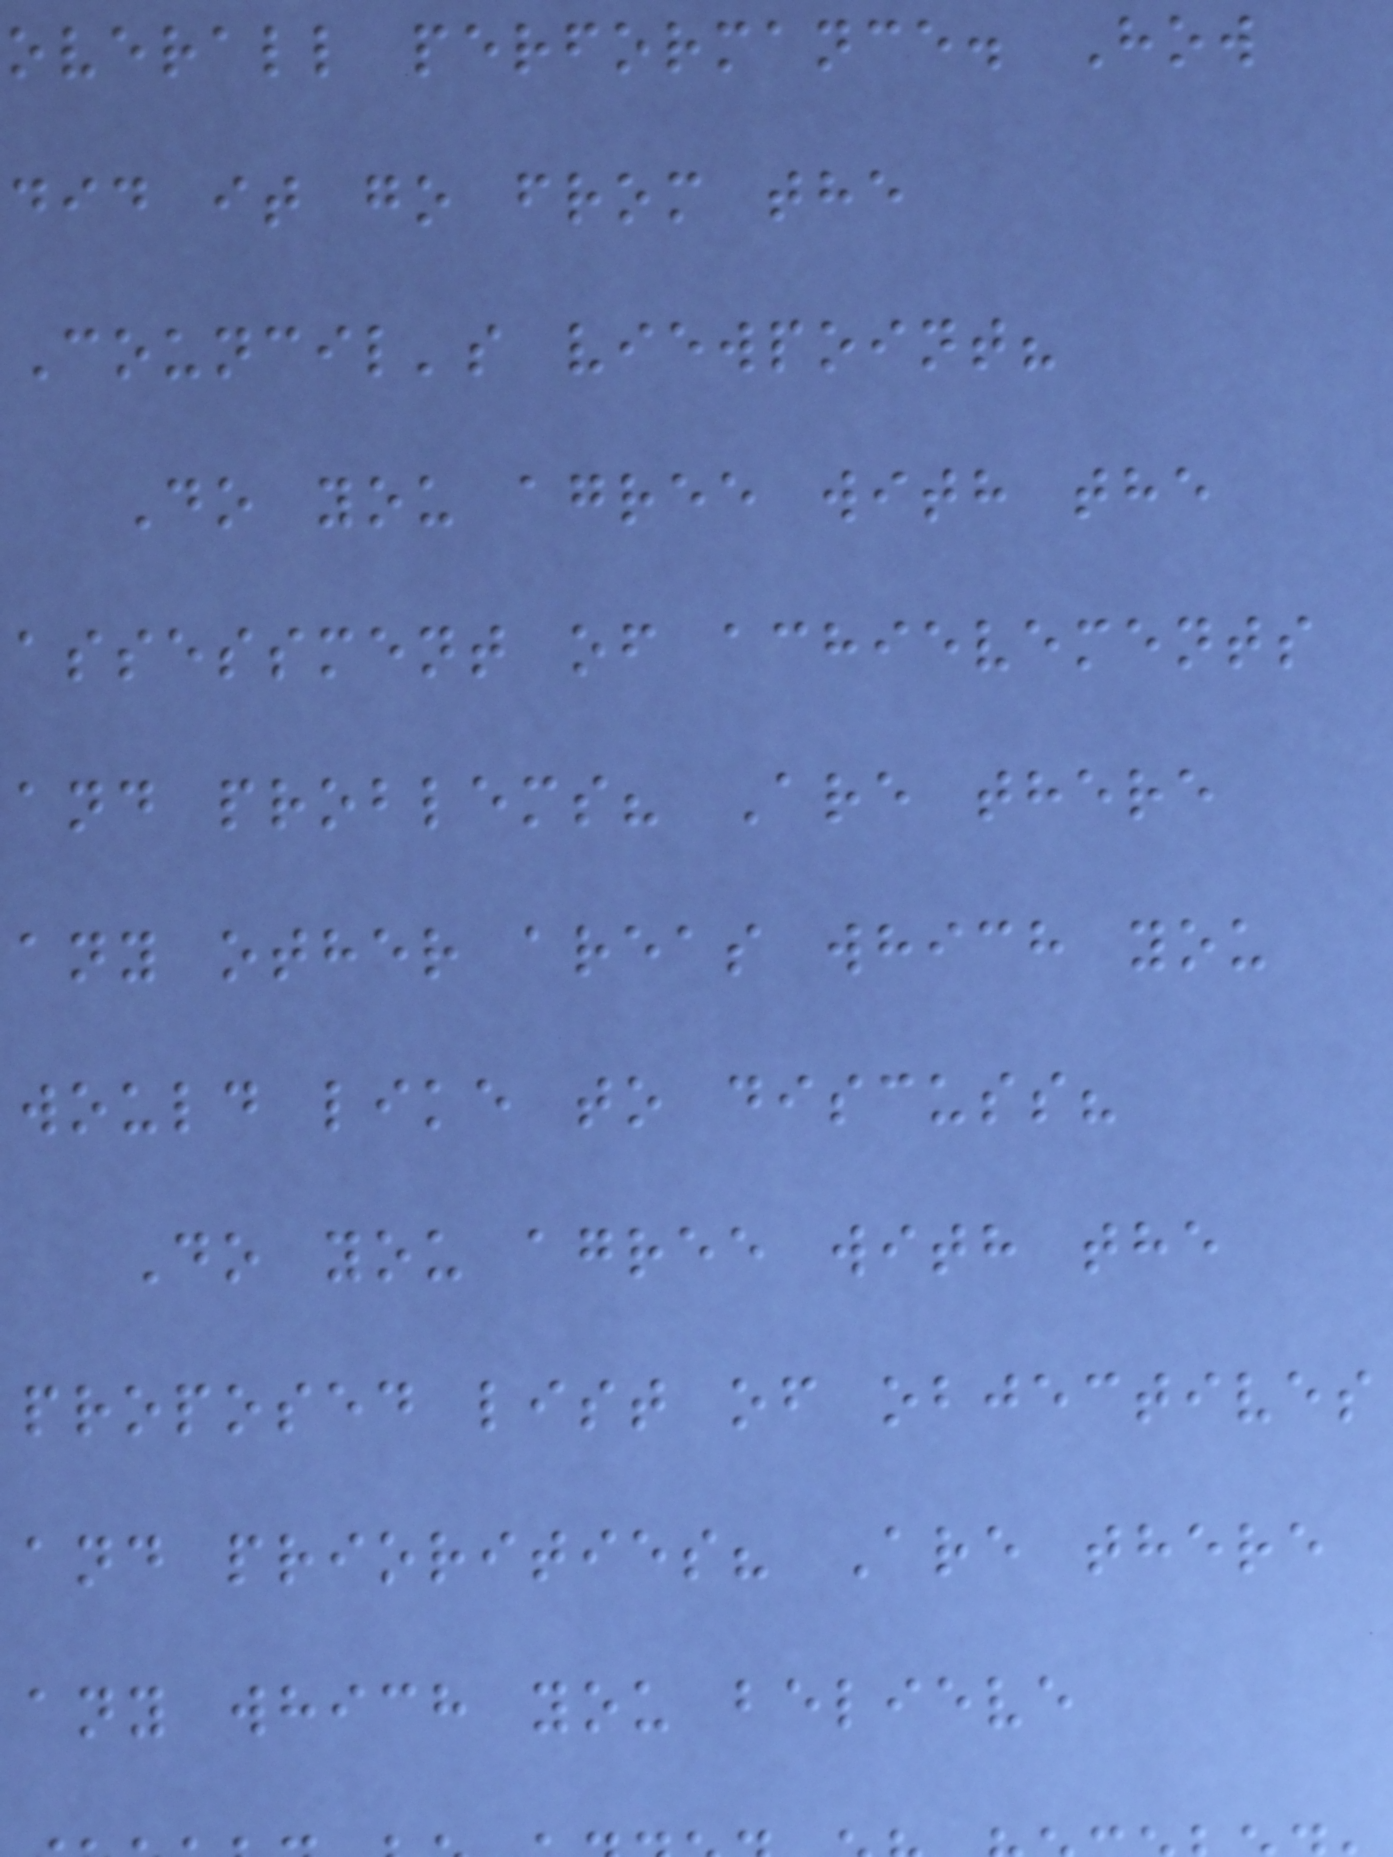overall performance. How
did it go from the
Council's viewpoint?
Do you agree with the
assessment of achievements
and problems? Are there
any other areas which you
would like to discuss?
Do you agree with the
proposed list of objectives
and priorities? Are there
any which you believe
